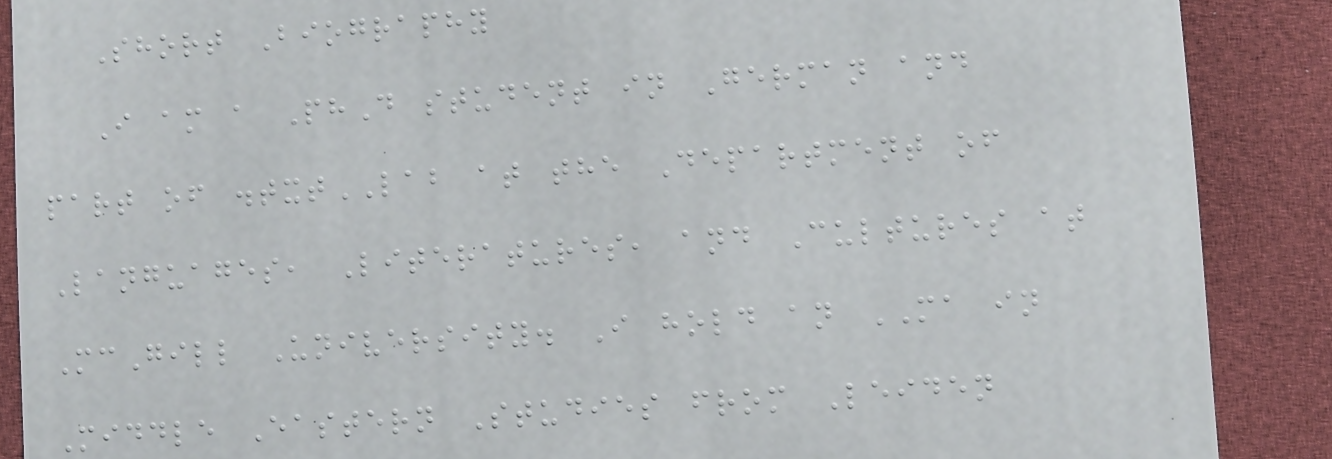Short Biography
I am a PhD student in German and
part of .txtLAB at the Department of
Languages, Literatures, and Cultures at
McGill University. I hold an MA in
Middle Eastern Studies from Leiden
